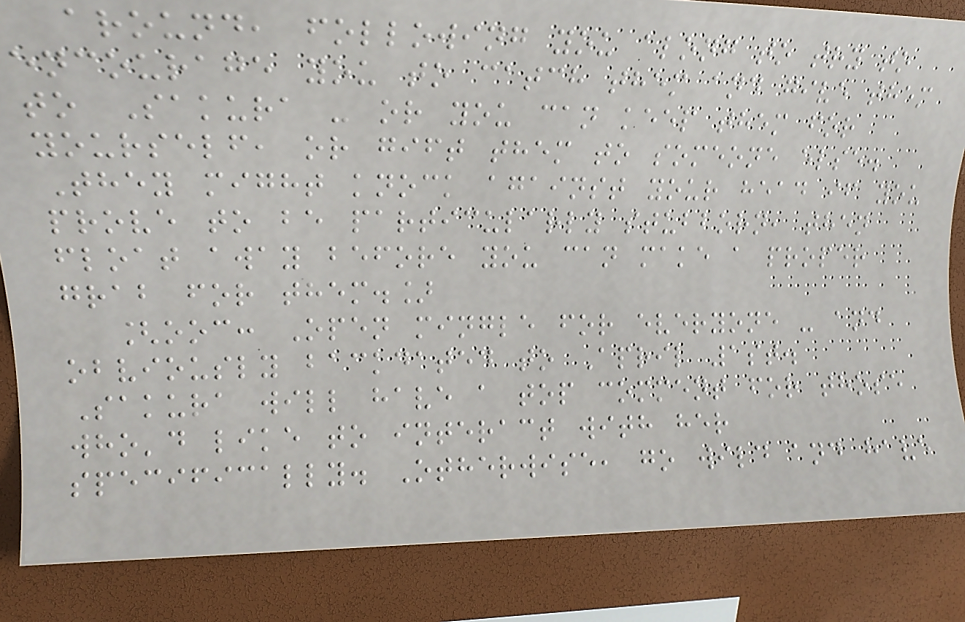around, following you along to try to
encourage you to catch them and give them
to Sakura - or you can keep them for
yourself, or gift them to someone else.
They might knock against your head if you
prove to be particularly stubborn, then
float away before you can make a proper
grab for them.]
[ooc: Open mingle for everyone - and
obviously backdated to April 1st.
Sakura will have a top comment for those
who'd like to interact with her
specifically. Otherwise, go wild and have
